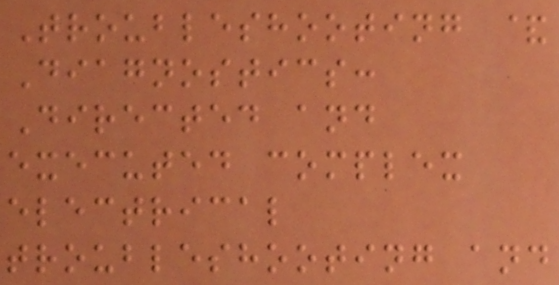Troubleshooting &
Diagnostics:
Directed and
executed complex
electrical
troubleshooting and
